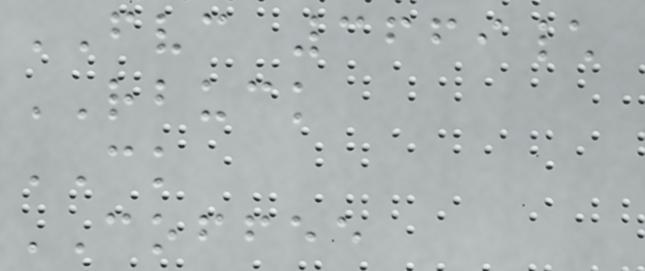FVC 3669\
RBUCK
CK
COFFEE
